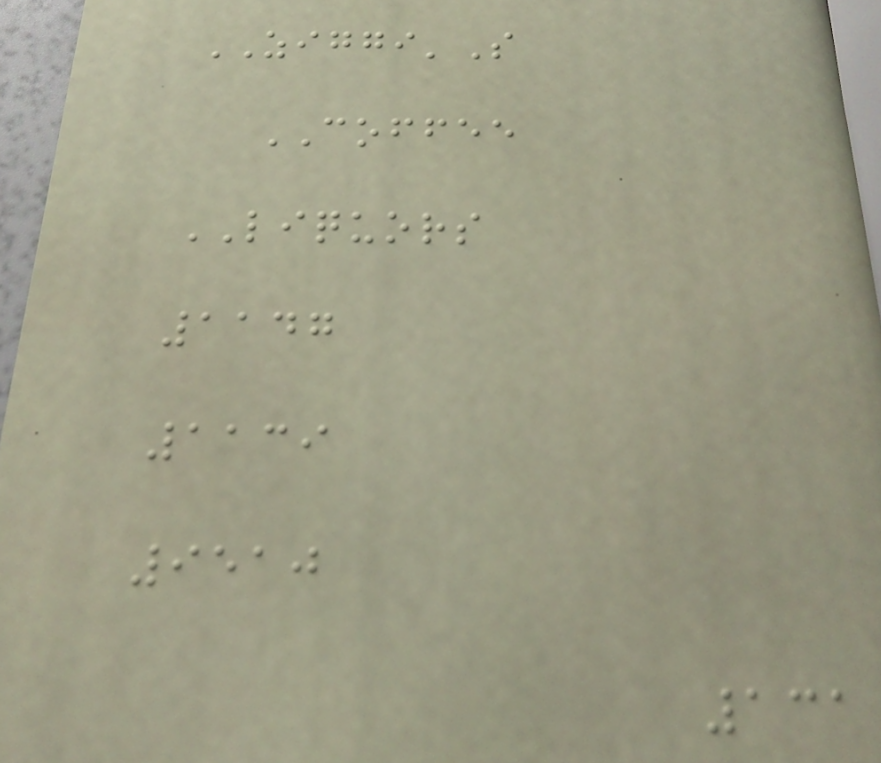ZIGGI'S
COFFEE
LIQUORS
1147
1139
9510
131
